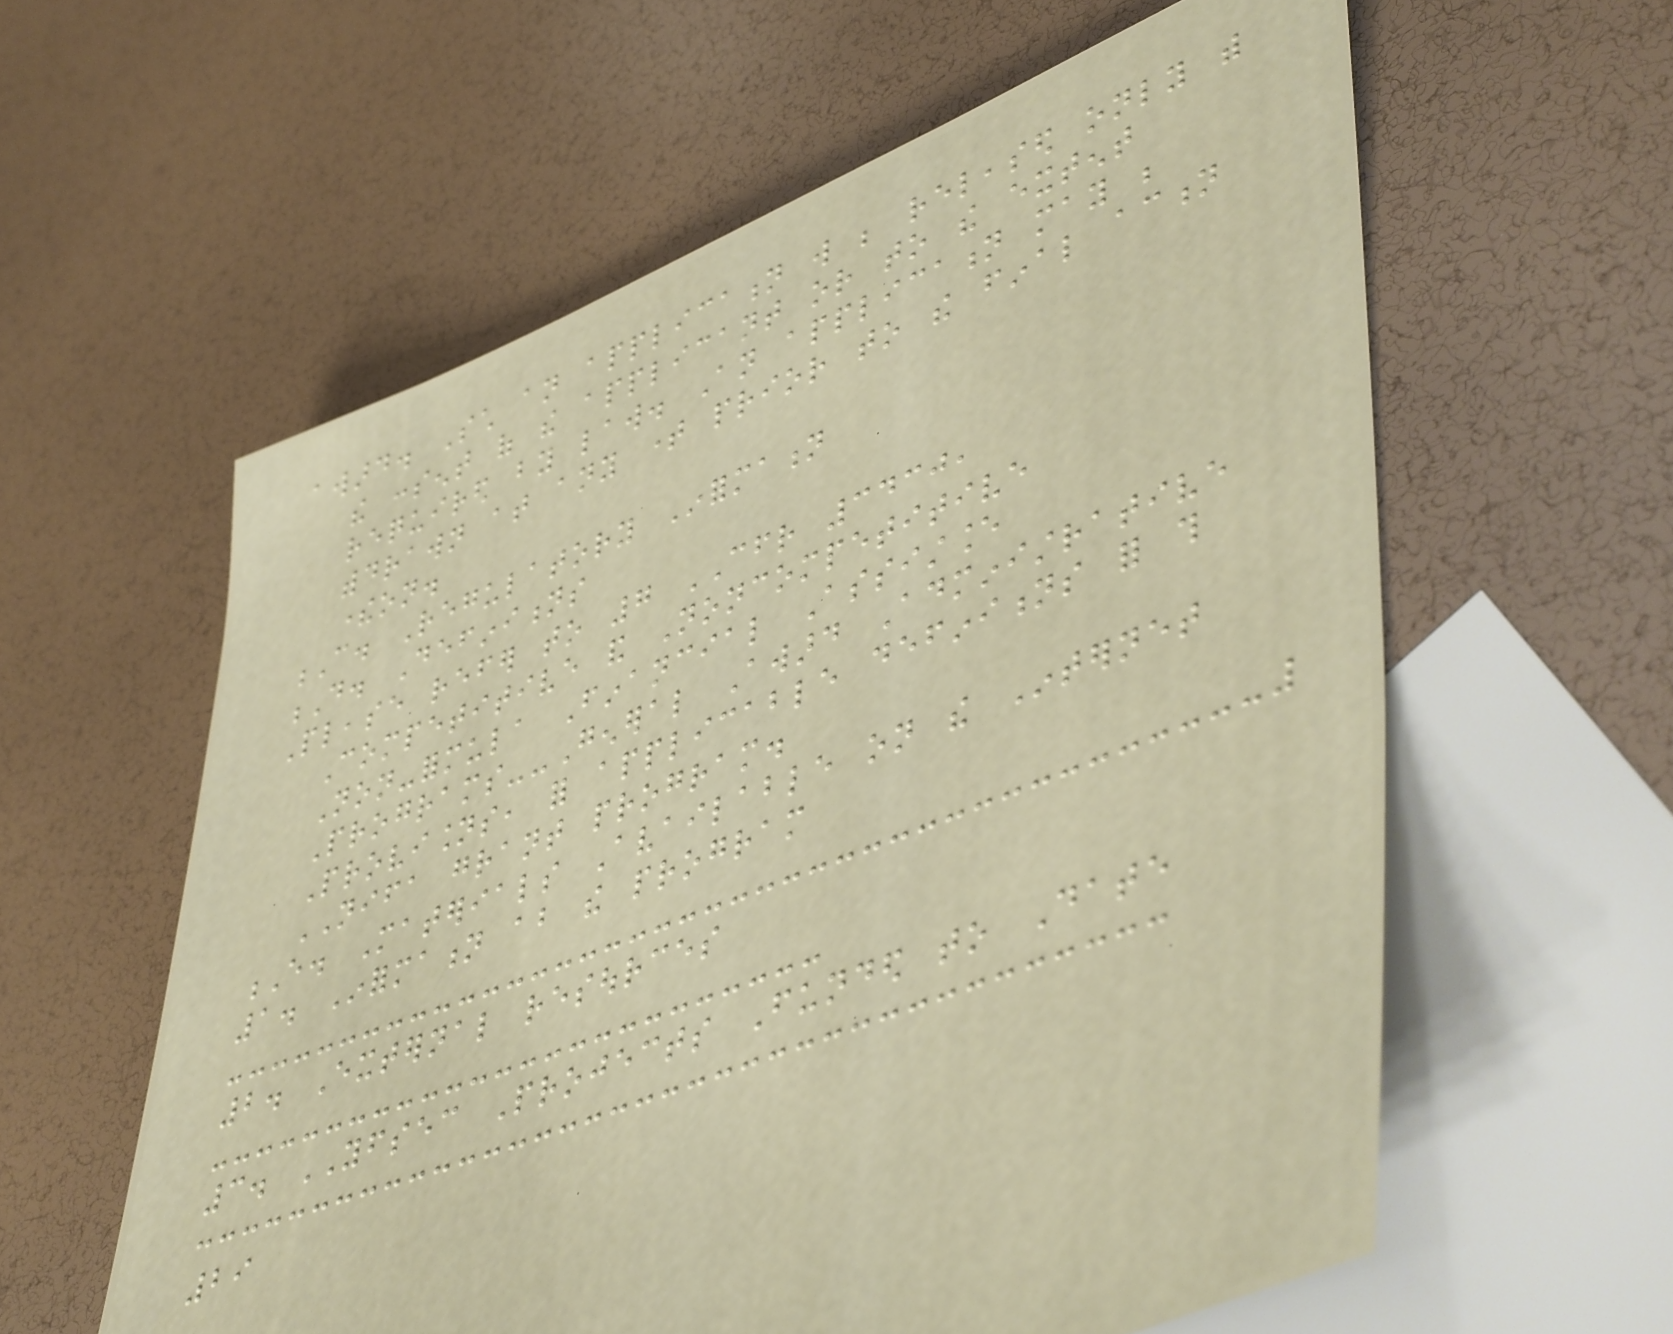award. Such an application will be released only with
the consent of the applicant or to the extent
required by law. An application may be
withdrawn at any time prior to the final action
thereon.
C. Regulatory Information
D. Definitions
Please refer to 7 CFR 3430,
Competitive and Noncompetitive
Non-formula Financial Assistance
Programs--General Award Administrative
Provisions, for applicable definitions for this
NIFA grant program.
E. Materials Available on the Internet
1. Information about the program
2. External resources
3. YFSEC Projects Funded to Date
29
